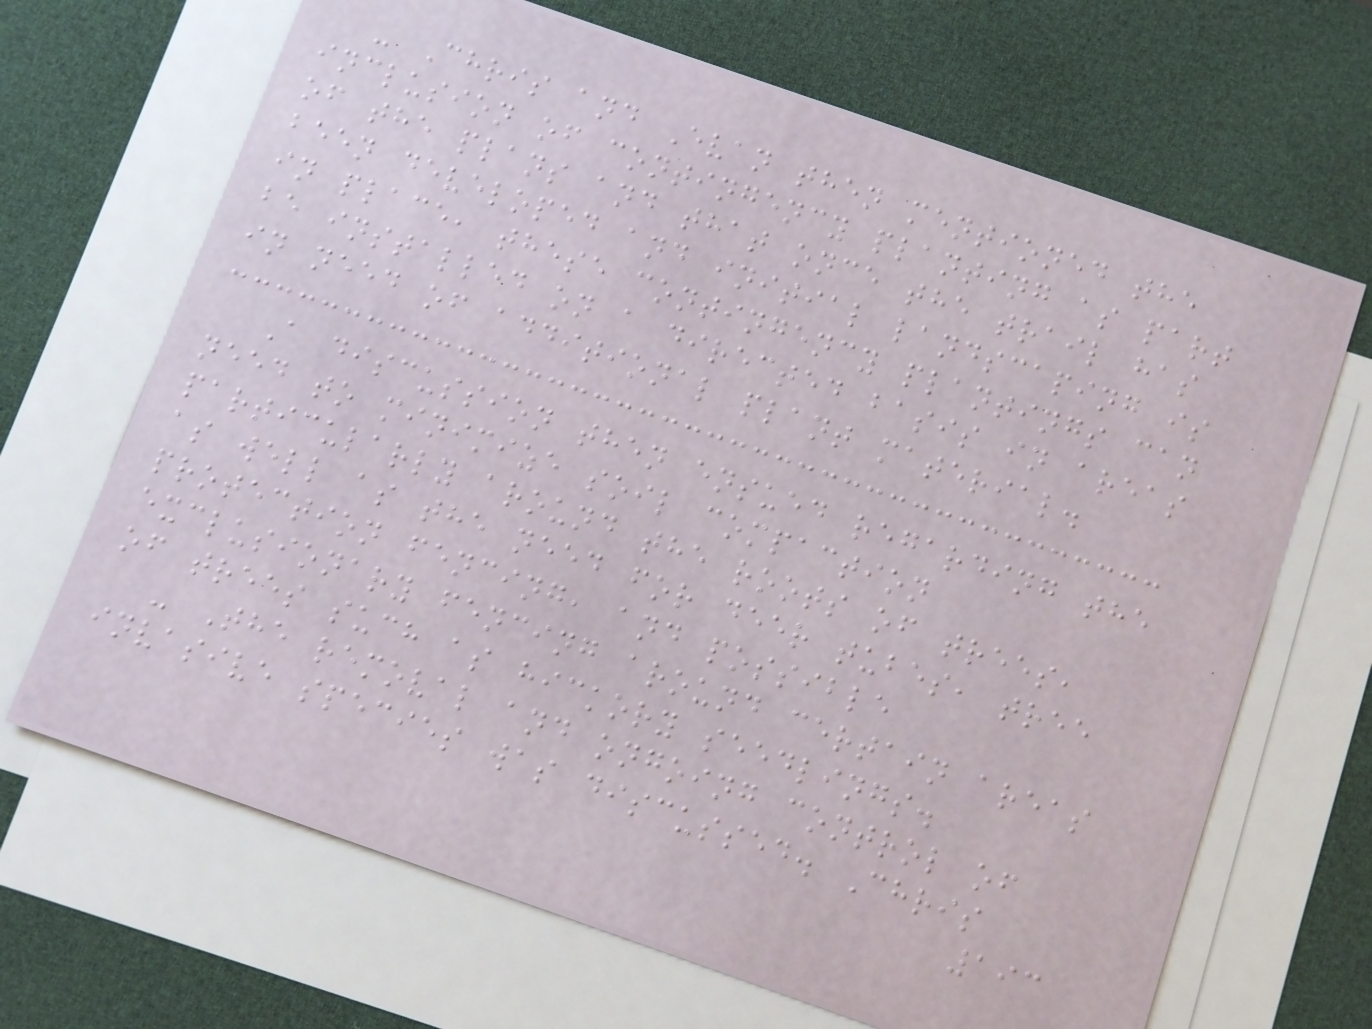- Chris and Evan then mentioned the
inclusion of contingency planting as part
of the plans and that once the trail has
been developed and initial landscaping is
in place, these contingency plantings can
be installed on a directed basis in areas
in need of additional plant material.
A discussion then ensued regarding the
need to minimize soil compaction
particularly around the roots of trees,
as well as the need for deer tubes, tree
protection fencing, and possible
exclusionary fencing around certain areas
of trees such as hickory seedlings.
- The removal and ongoing control of
invasive species was discussed. Chris
193
